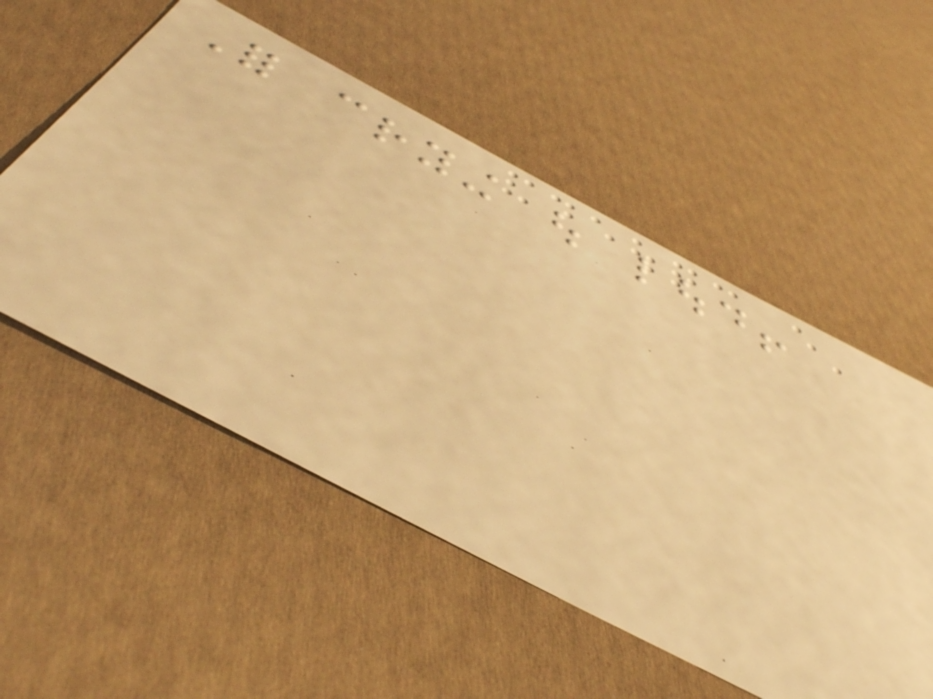For crying out loud!
